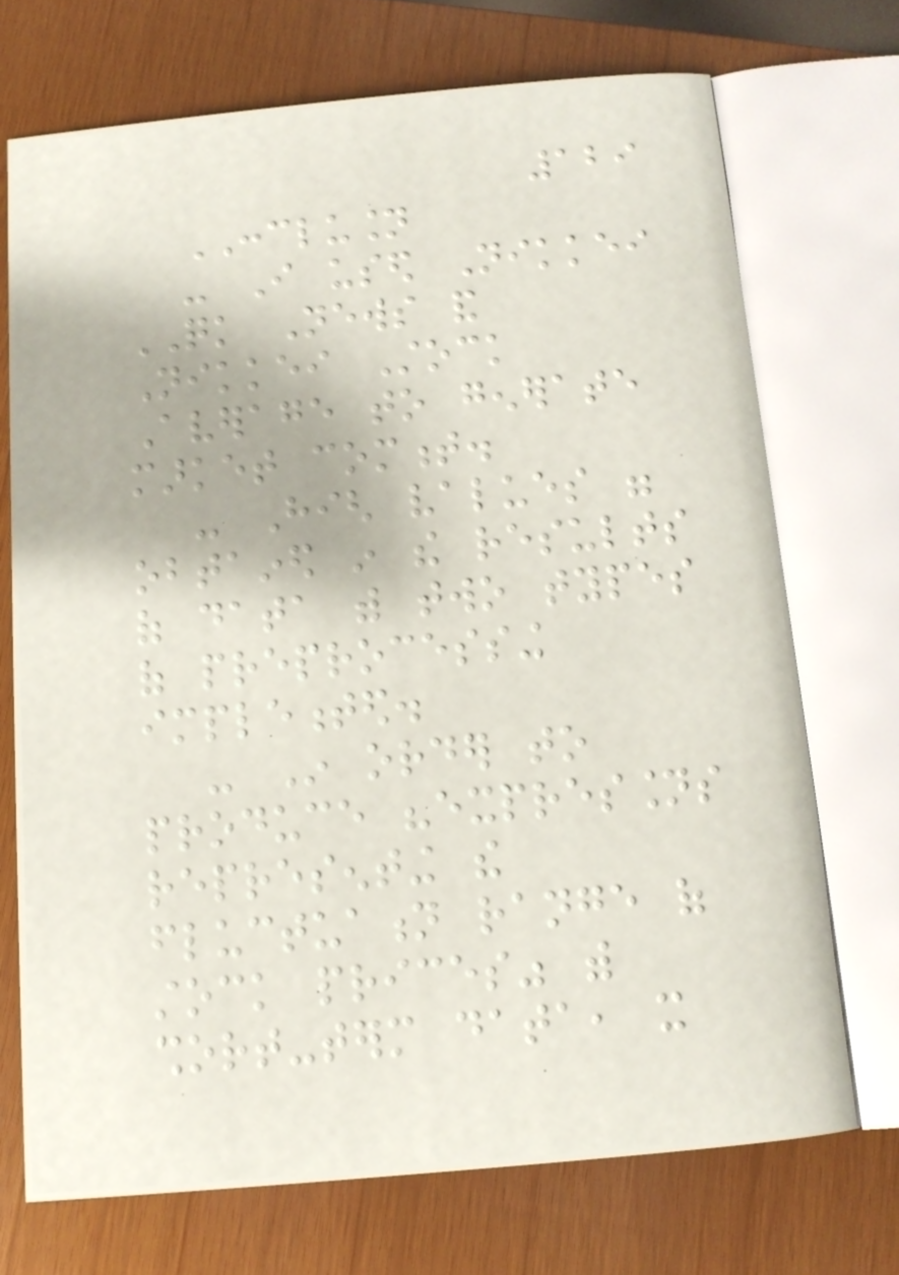129
CONCLUSION
- I used Nikkei
QUICK News and
Nikkei Stock
Average to generate
market comment.
- High values were
obtained in the results
of data with two types
of preprocessing
implemented.
- In order to
produce "expressions
representing the
fluctuation range of
stock prices" with
short-term data, it
